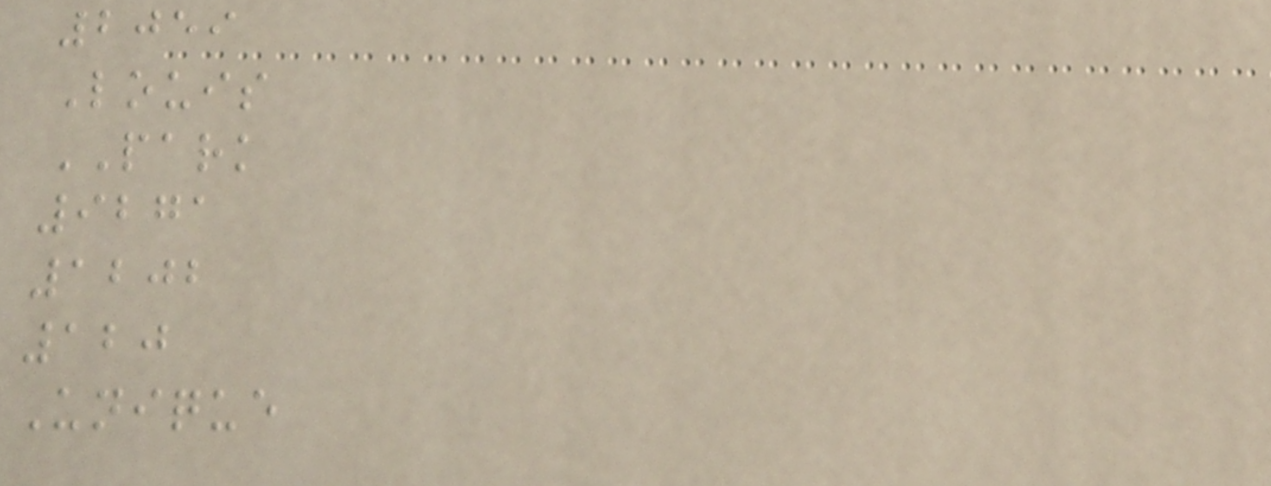2059
Louis
PARK
9271
1202
120
Unique
